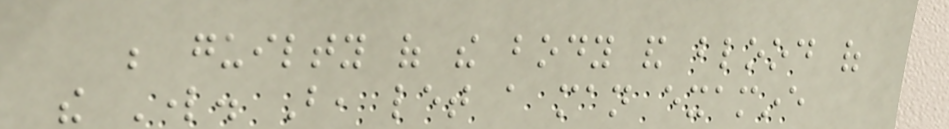be guilty of the body and blood of
the Lord. But, let a man examine
